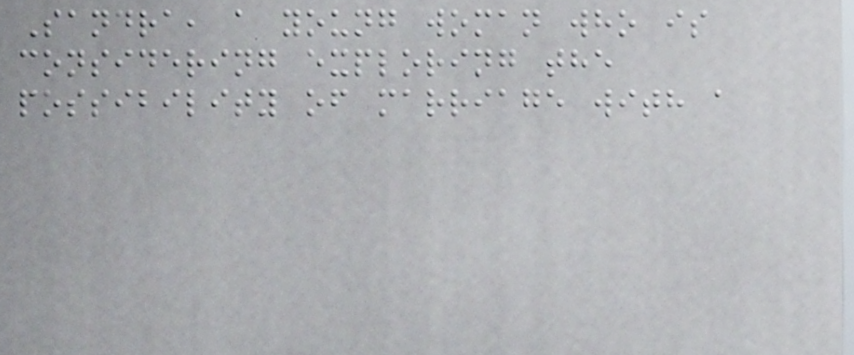Sandra, a young woman who is
considering exploring the
possibility of marriage with a
